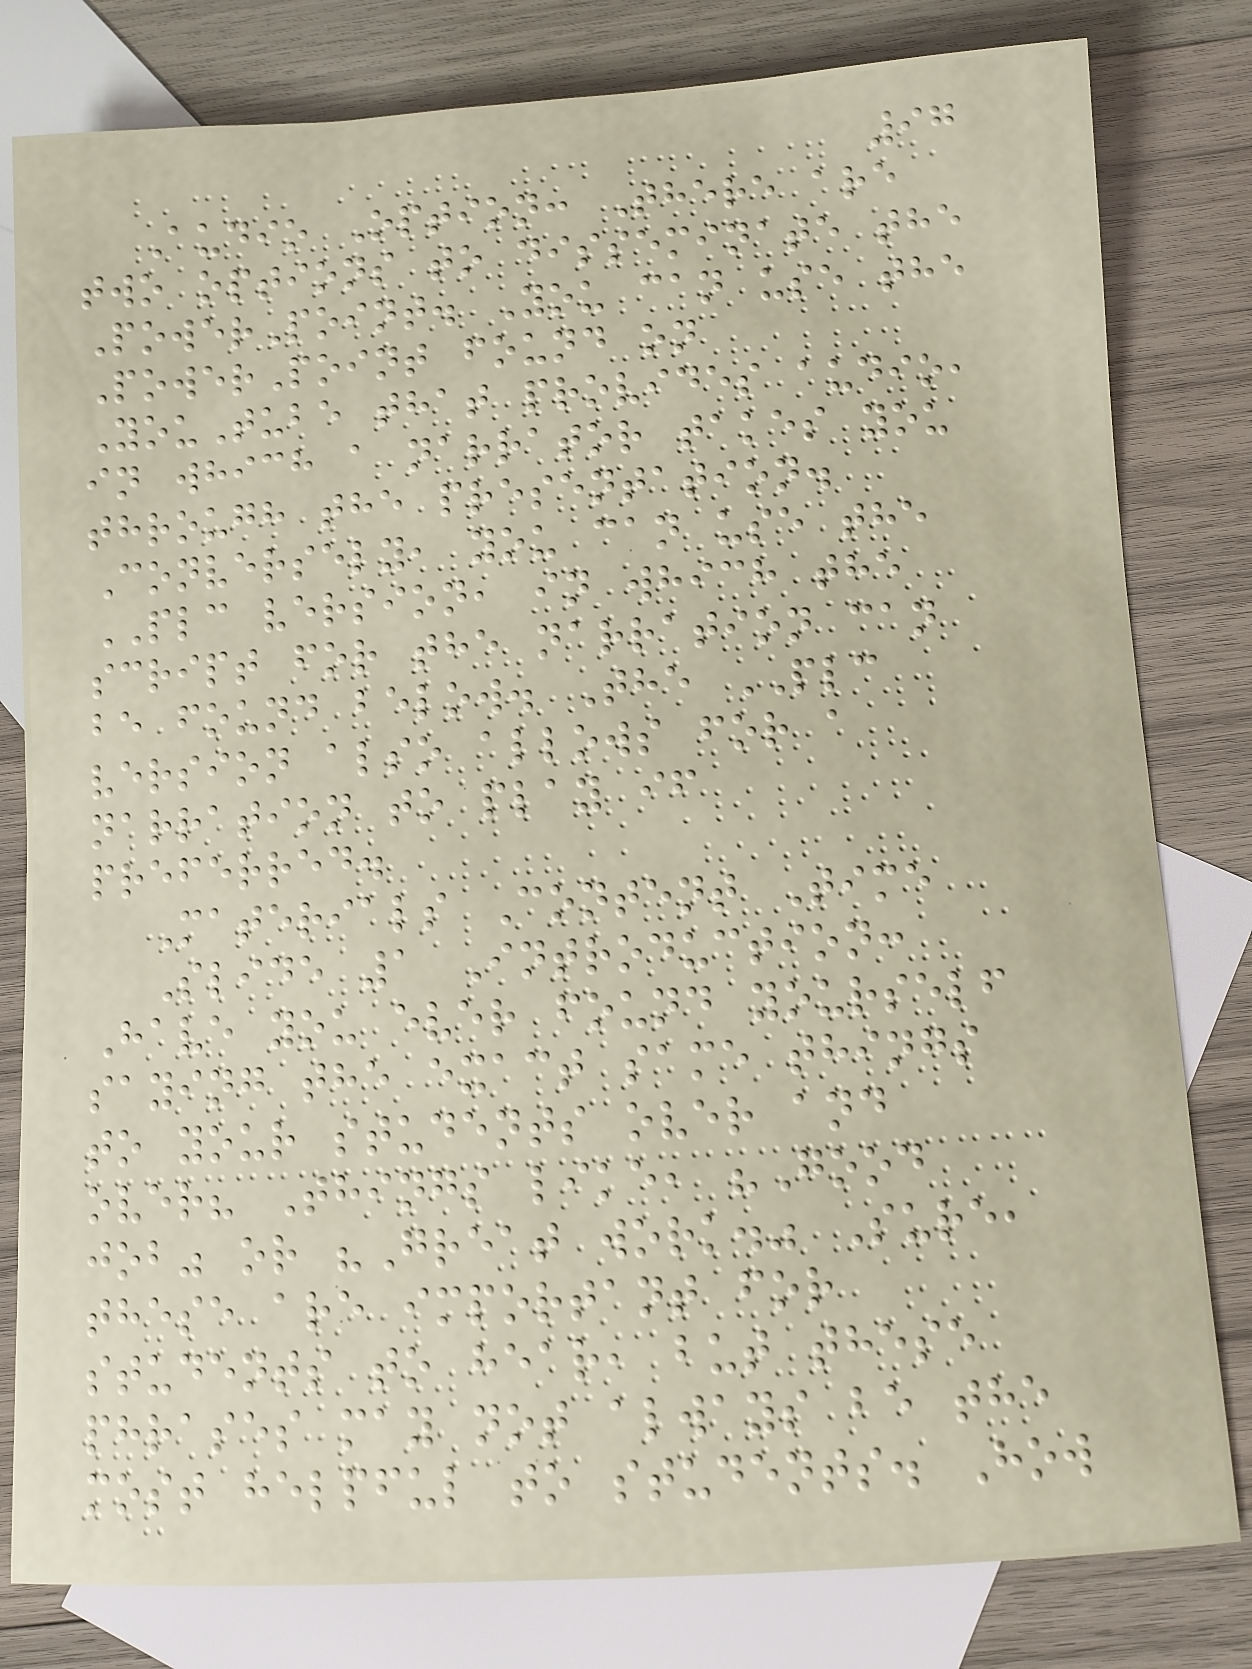97
Audio Option: There are
two options to disseminate the
PowerPoint. You can use the
PowerPoint found on
YouTube that provides audio,
in which a narrator takes you
through the presentation.
Conversely, you can use the
PLC version, in which the
script for the narration can
be found below. The PLC
version also allows for a
narration to play if
preferred.
Materials Content Time
Slide 1 Introduction:
Have you ever found yourself
saying the exact same things
to your students over and
over? Things like, "Good
job" or "Great work." Sure,
these are important for
students to hear, but these
phrases may not always be the
most helpful to students. How
